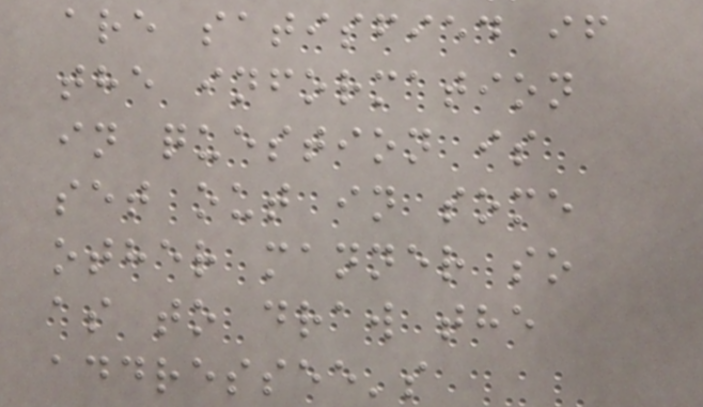are satisfied if
the information
in question is
set out in some
other manner so
as to draw the
addressee's
